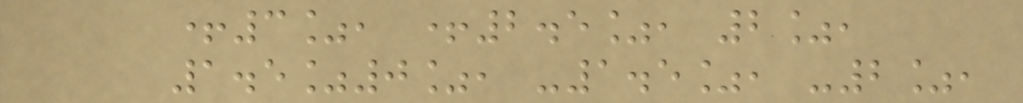+3%, +2.5%, 2%,
1.5%0%, -1.5%, -2%,
